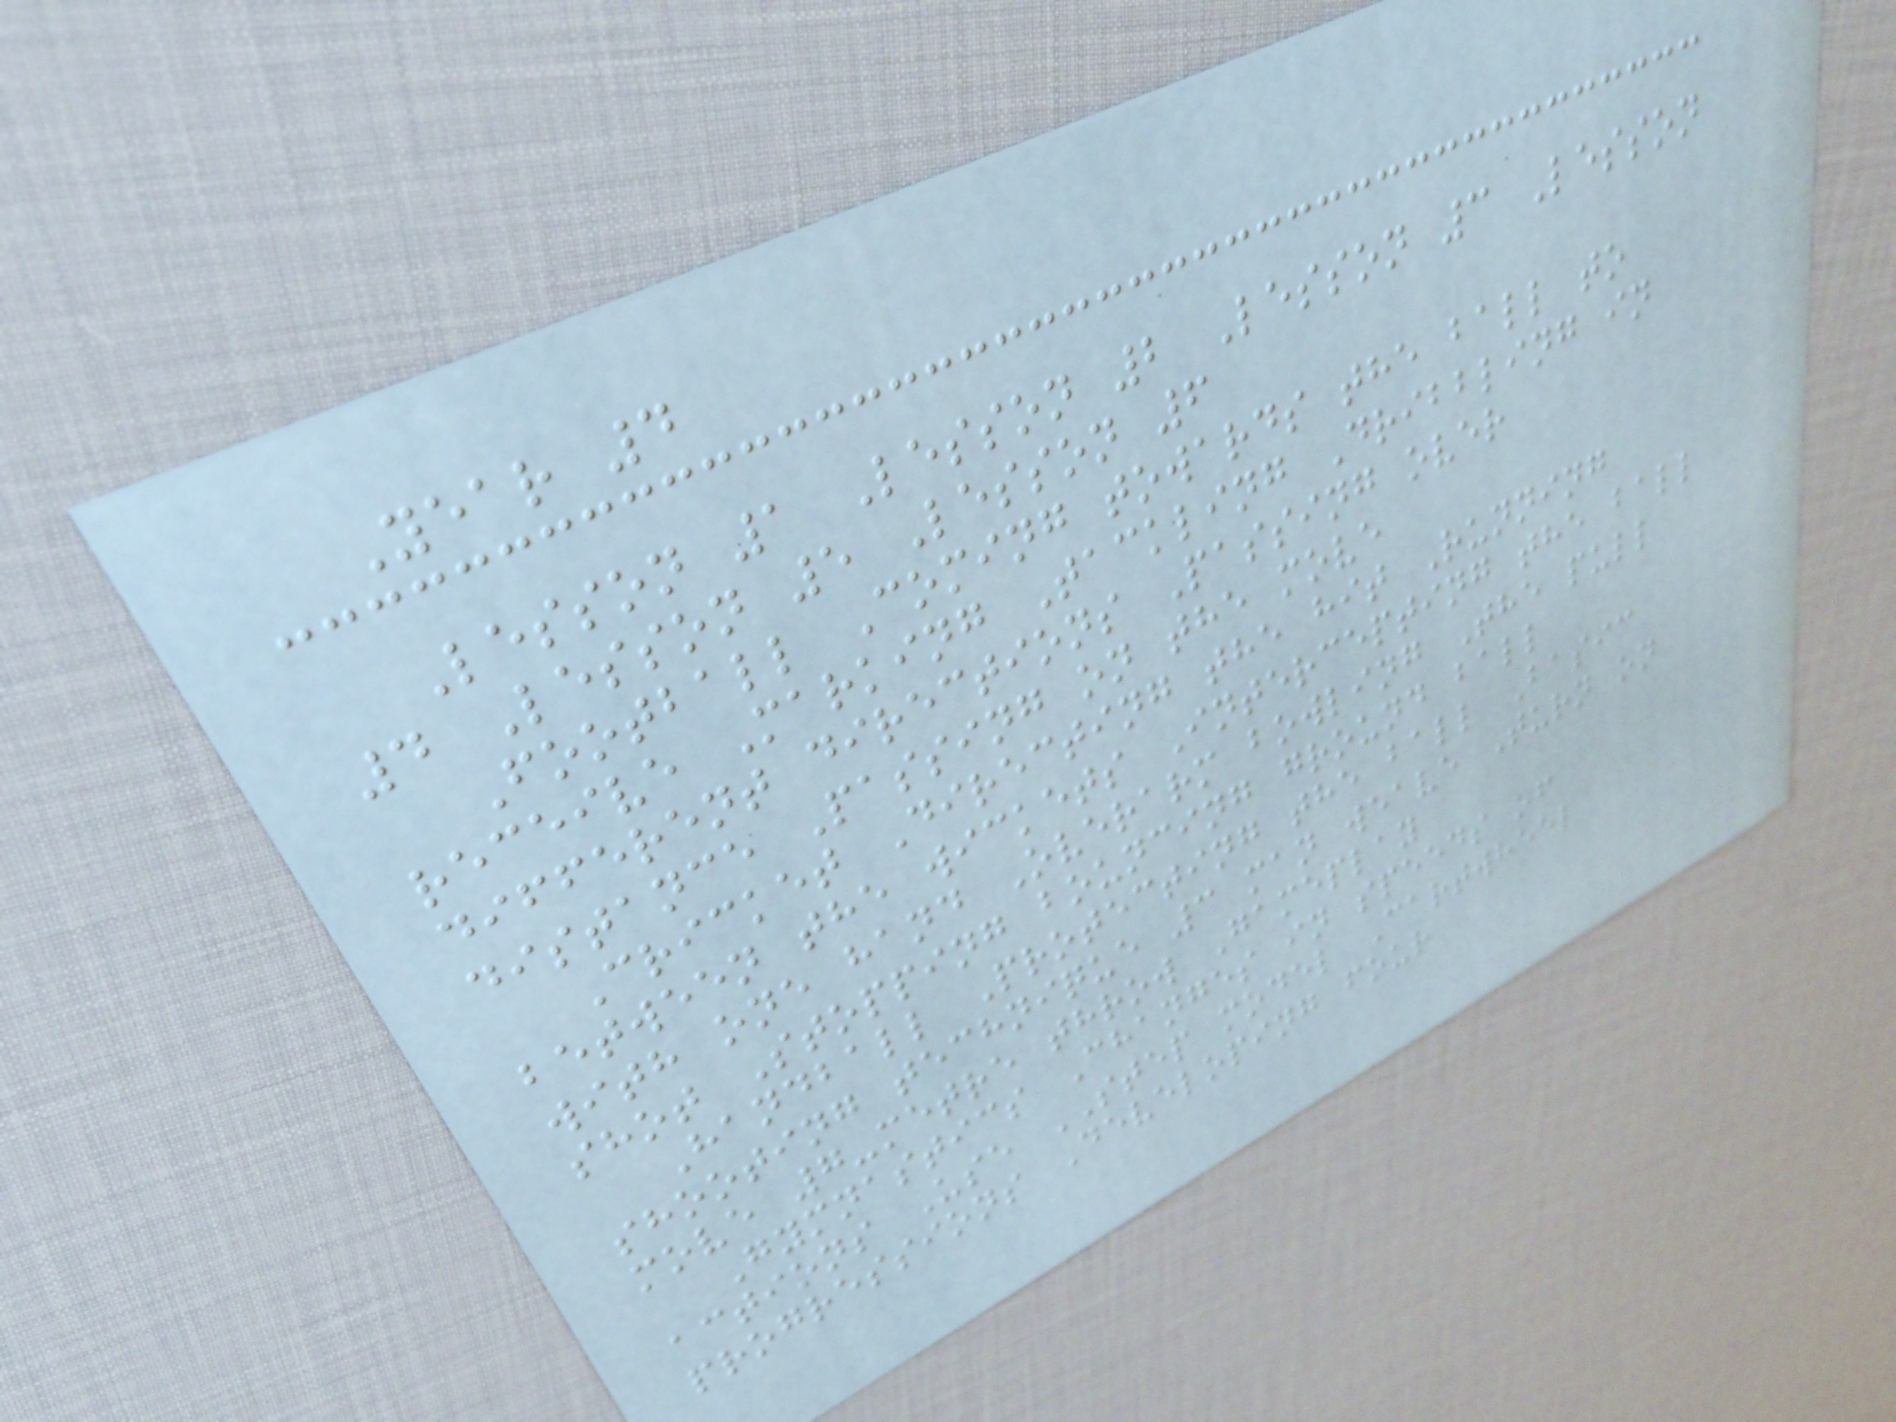Year 4
Lesson 1 Lesson 2 Lesson 3 Lesson
4 Lesson 5 Lesson 6
Football Coming towards the ball to
receive Marking Tackling Dribbling in
different directions Passing over
distance Passing on the move
Cricket Directing the hit Running
between the wickets Intercepting the ball
with one hand Overarm bowling The pull
shot Stopping bouncing ground ball
Handball Protecting the ball Basic
shooting technique 3 man weave Turn on
move 7-metre throw Gameplay
Gymnastics Changes in speeds of
actions Use STEP model Cartwheel
progressions Developing four
